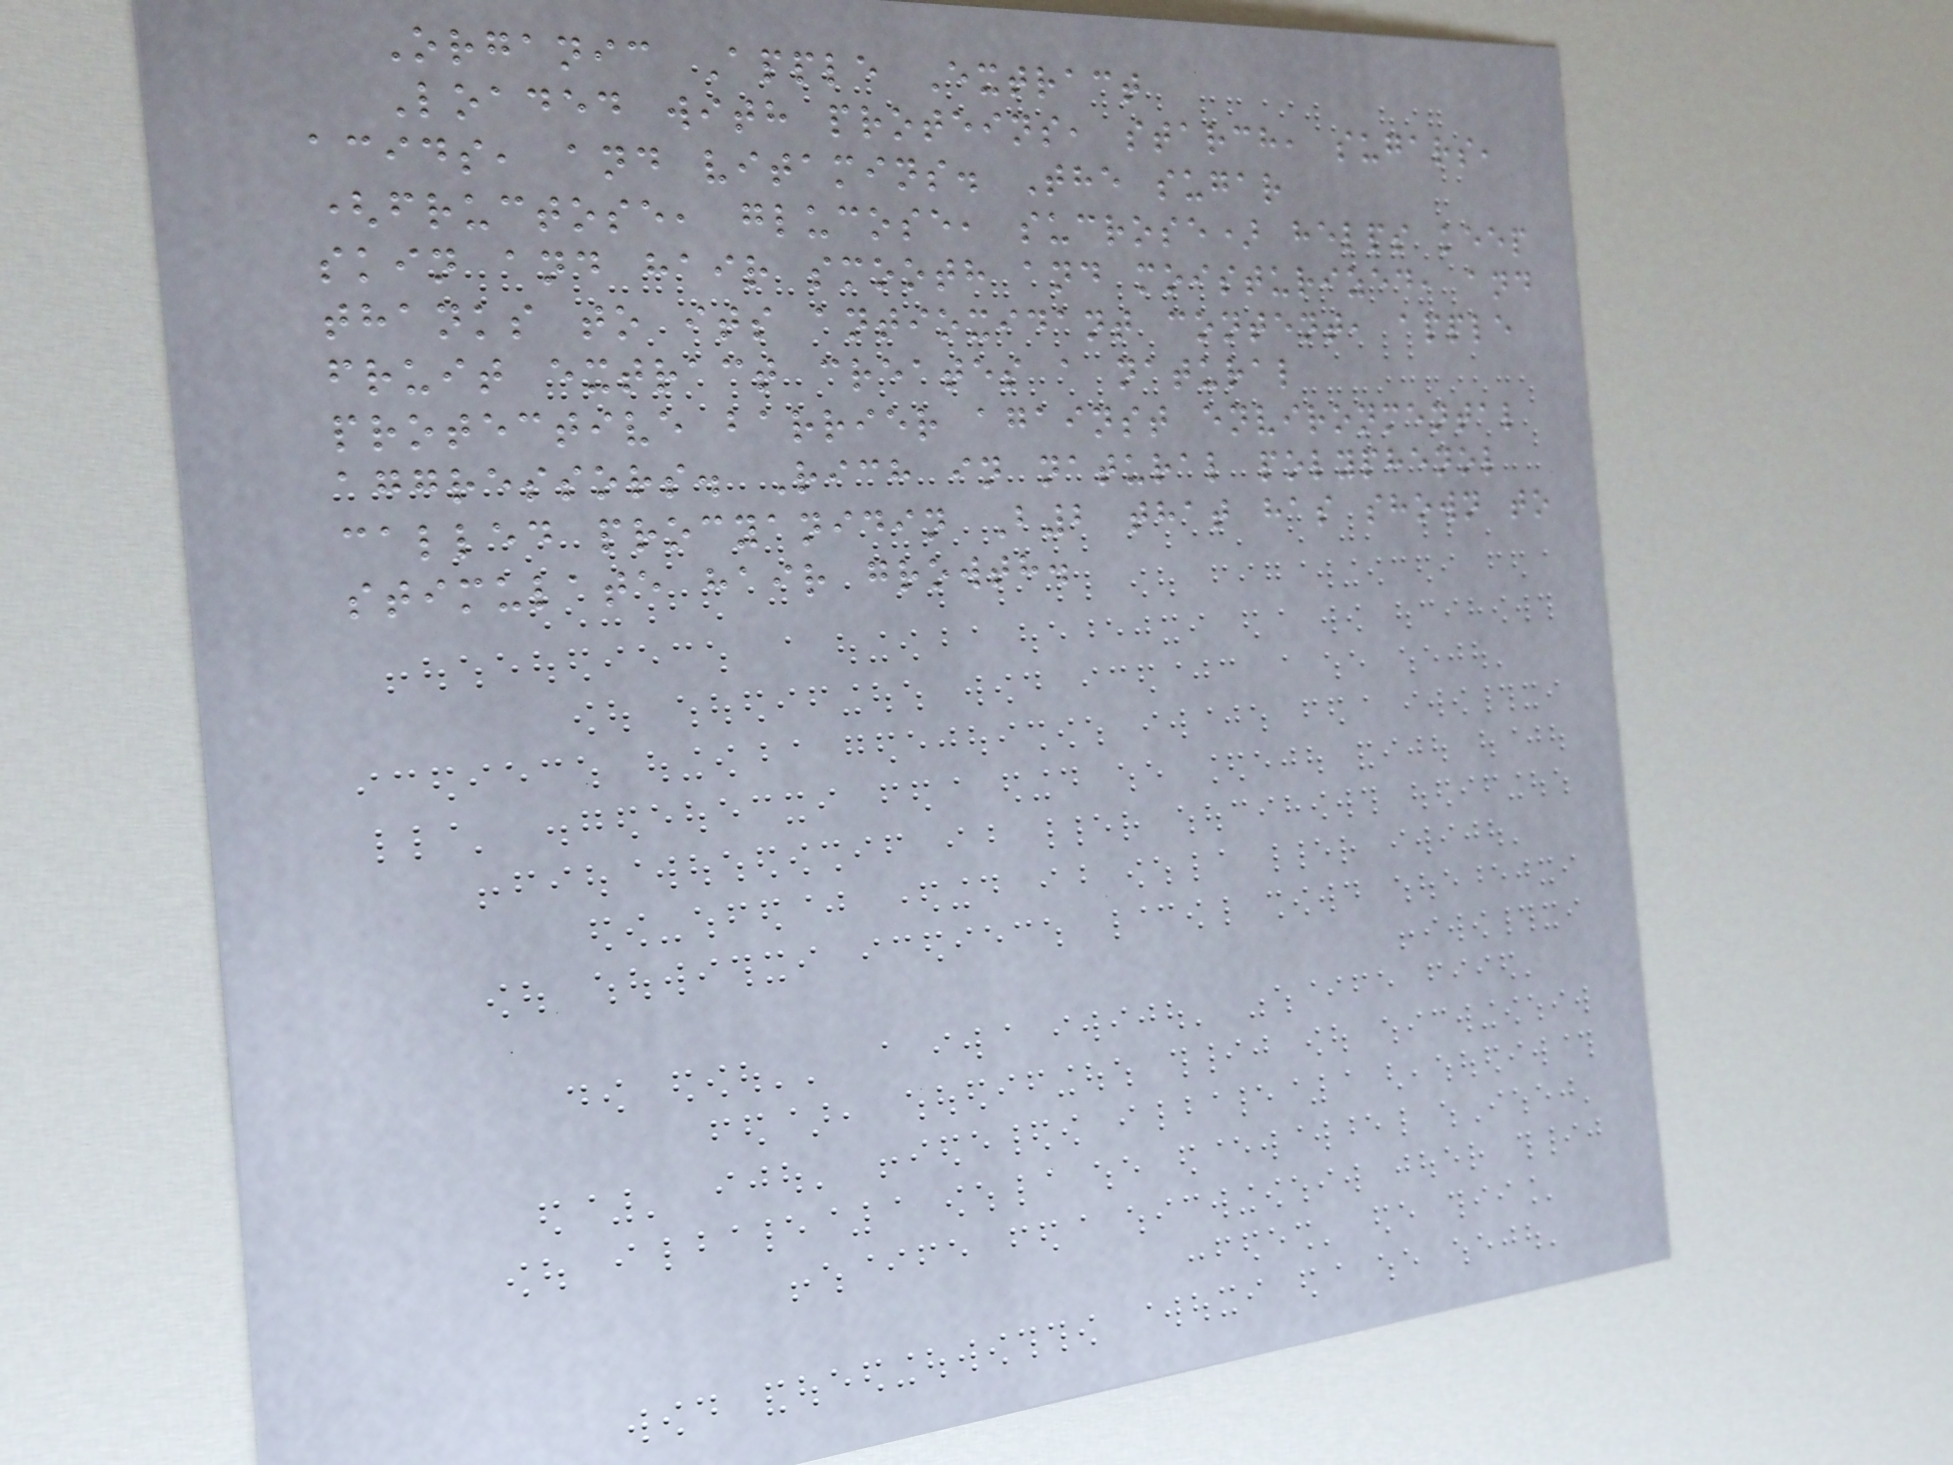Organic Apple Extract
Loaded with proteins, starch, sugars,
acids, and vitamins. The sugar
(fructose, glucose, sucrose) helps keep
skin and hair smooth and moisturized, and
thanks to its antioxidant content, apple
fruit extract creates a natural
protective barrier against environmental
aggressors. Rich in natural polyphenol
called procyanidin B2 that has shown to
stimulate hair growth.
